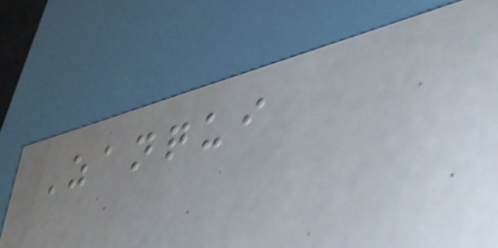Zanqui
